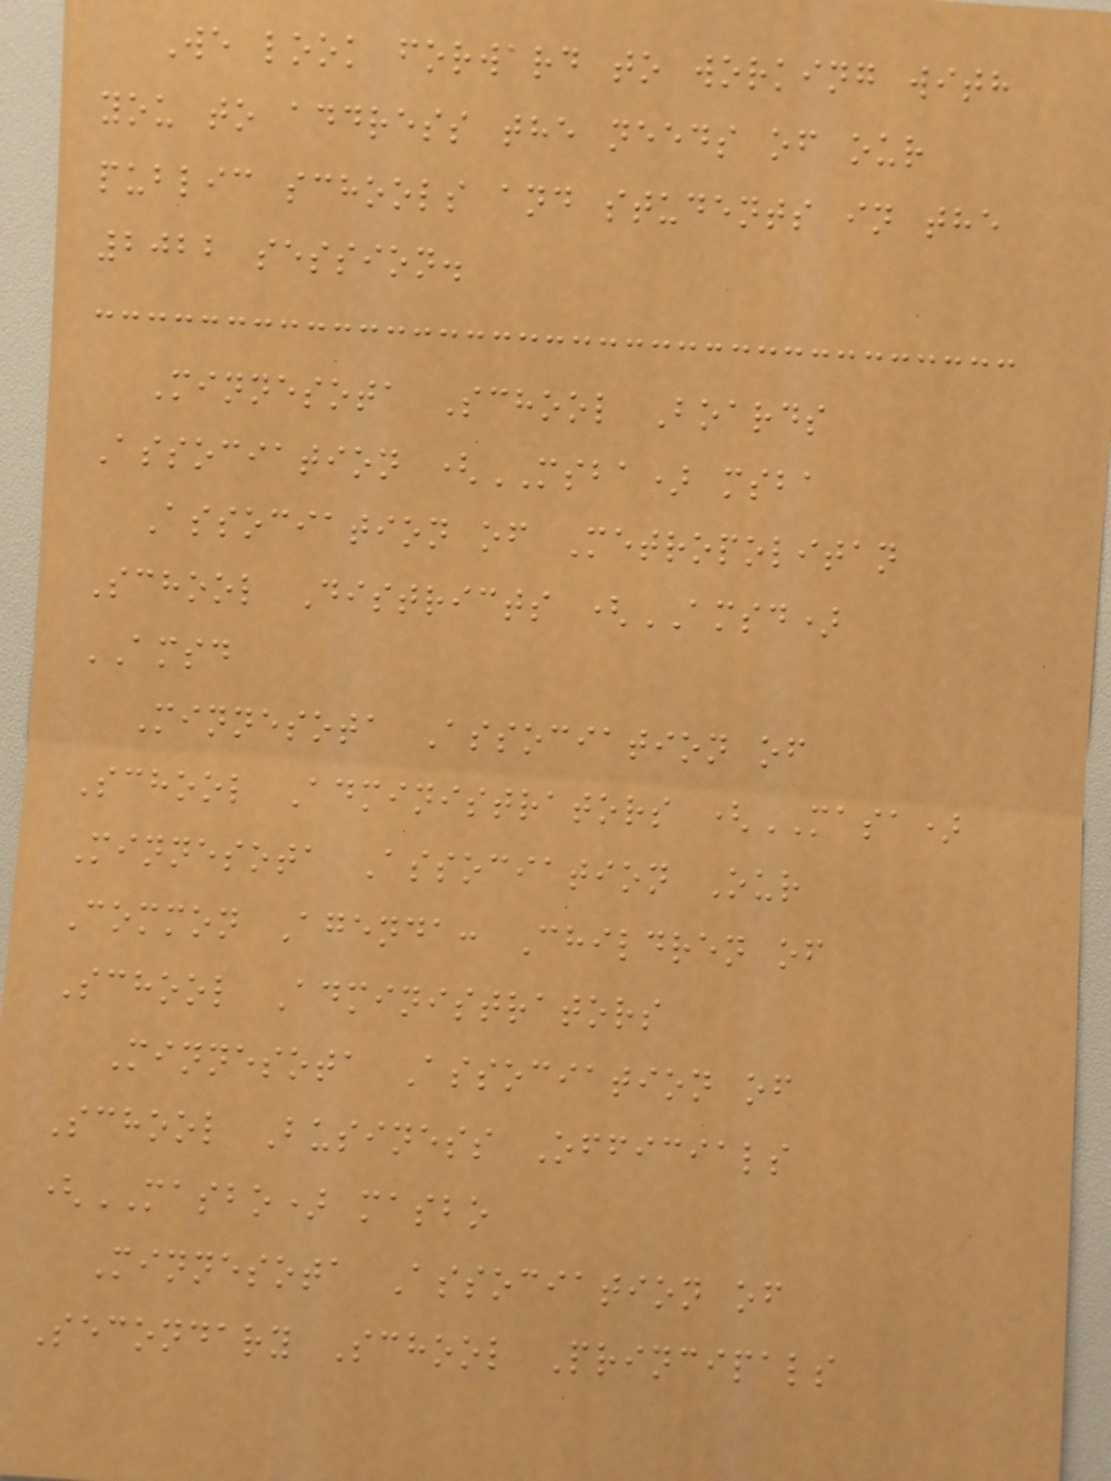We look forward to working with
you to address the needs of our
public schools and students in the
2022 session.
Minnesota School Boards
Association (MSBA) msba
Association of Metropolitan
School Districts (AMSD)
AMSD
Minnesota Association of
School Administrators (MASA)
Minnesota Association Our
Common Agenda: Children of
School Administrators
Minnesota Association of
School Business Officials
(MASBO) masbo
Minnesota Association of
Secondary School Principals
